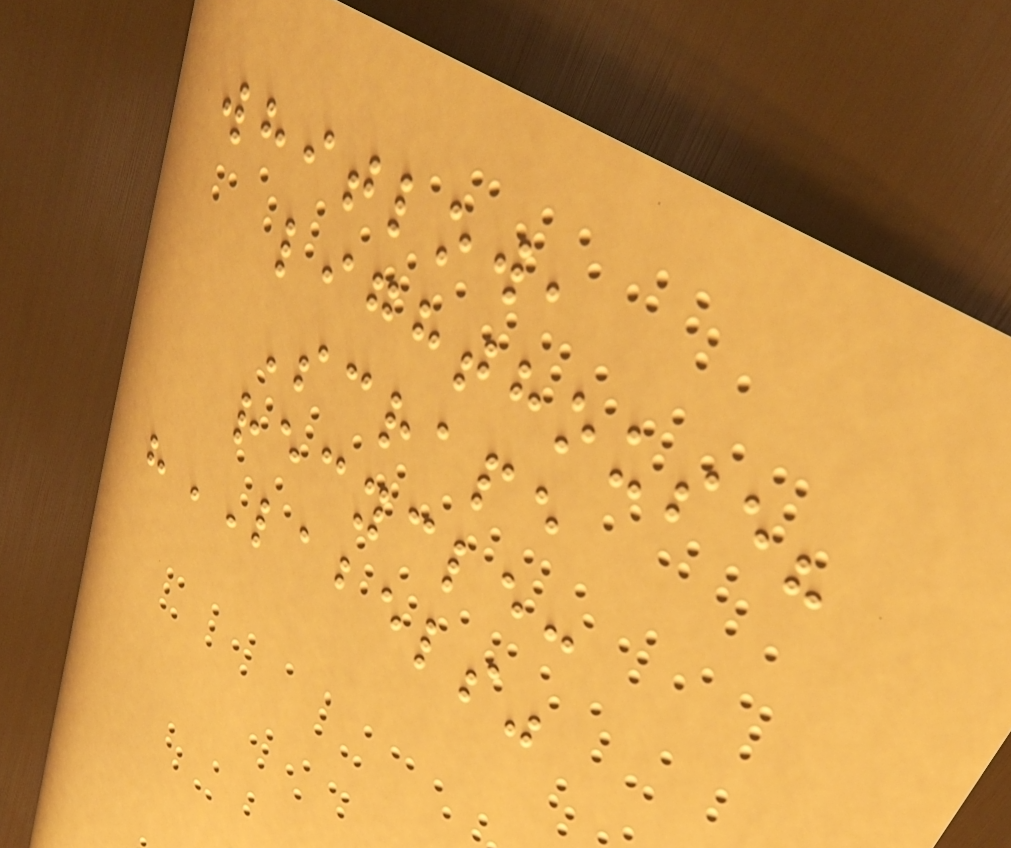whitlow,
lighthouse?
Scrape
recycle:
"LABELS"
